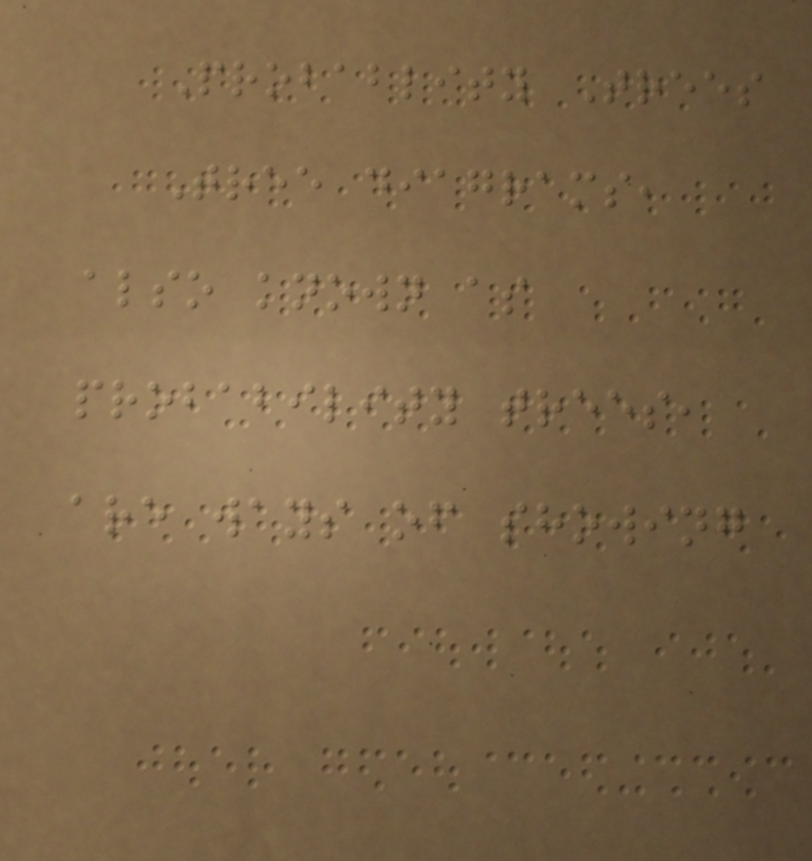Probablity Trees
Tree diagrams,
also known as
probability trees,
are ways of showing
